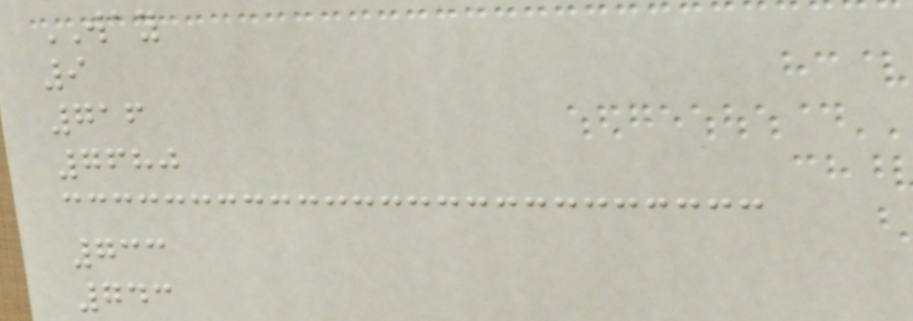WAY
9
716
7680
733
743
